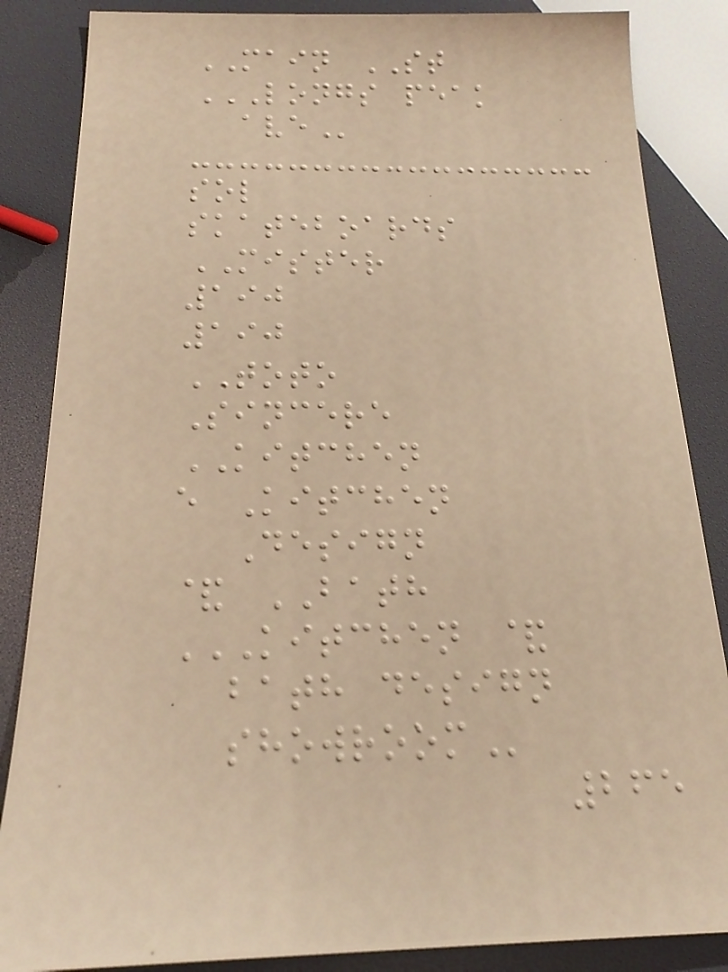MAIN ST
LONGS PEAK
AVE
sol
skateboards
MISTER
190
190
TOTO
Sincere
KITCHEN
e Kitchen
Design
& BATH
KITCHEN &
BATH DESIGN
SHOWROOM
265
